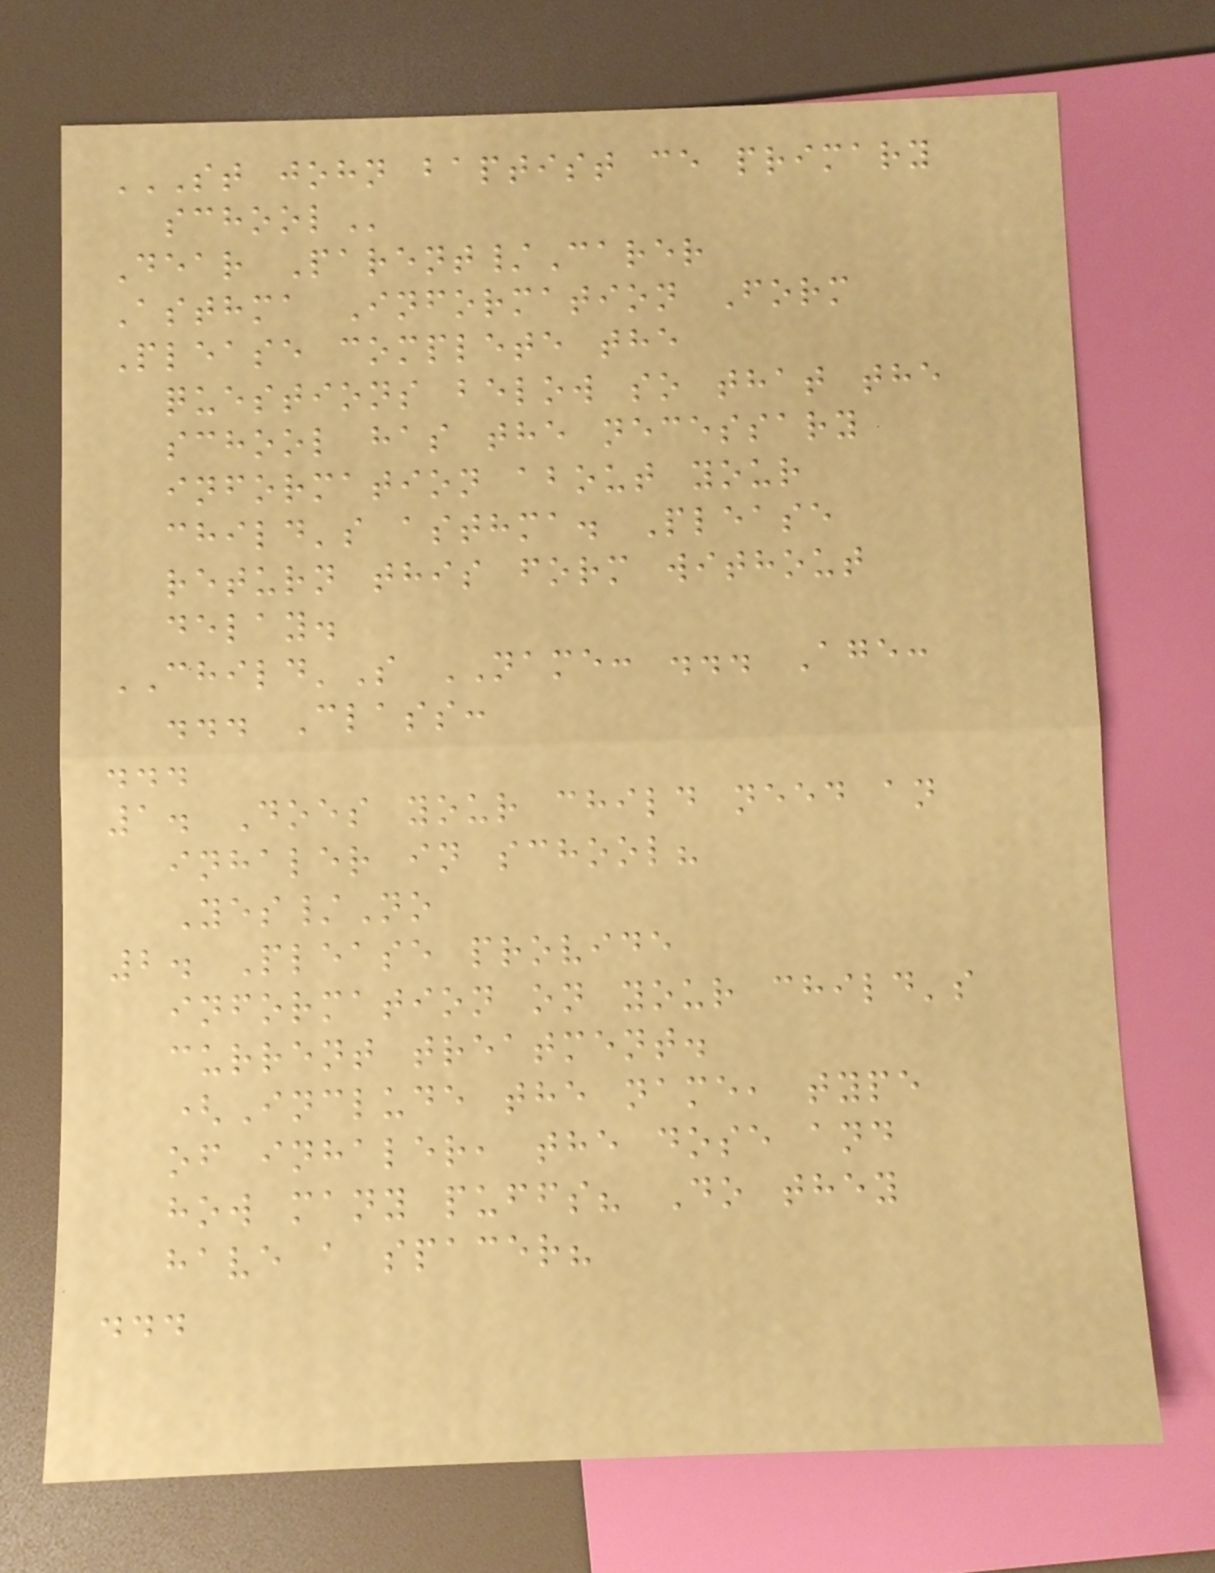ST JOHN BAPTIST CE PRIMARY
SCHOOL
Dear Parent/Carer
Asthma Information Form
Please complete the
questions below so that the
school has the necessary
information about your
child's asthma. Please
return this form without
delay.
CHILD'S NAME: ... Age:
... Class:
...
1. Does your child need an
inhaler in school?
Yes/No
2. Please provide
information on your child's
current treatment.
(Include the name, type
of inhaler, the dose and
how many puffs? Do they
have a spacer?
...
